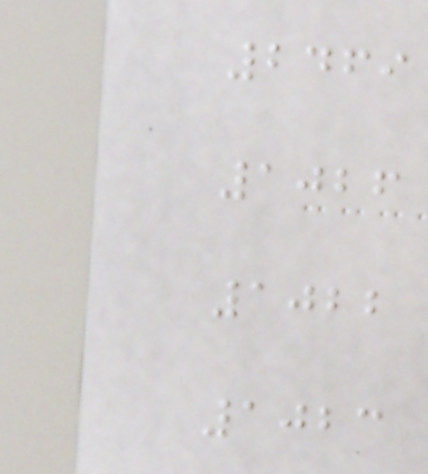2469
1026
1022
1023
